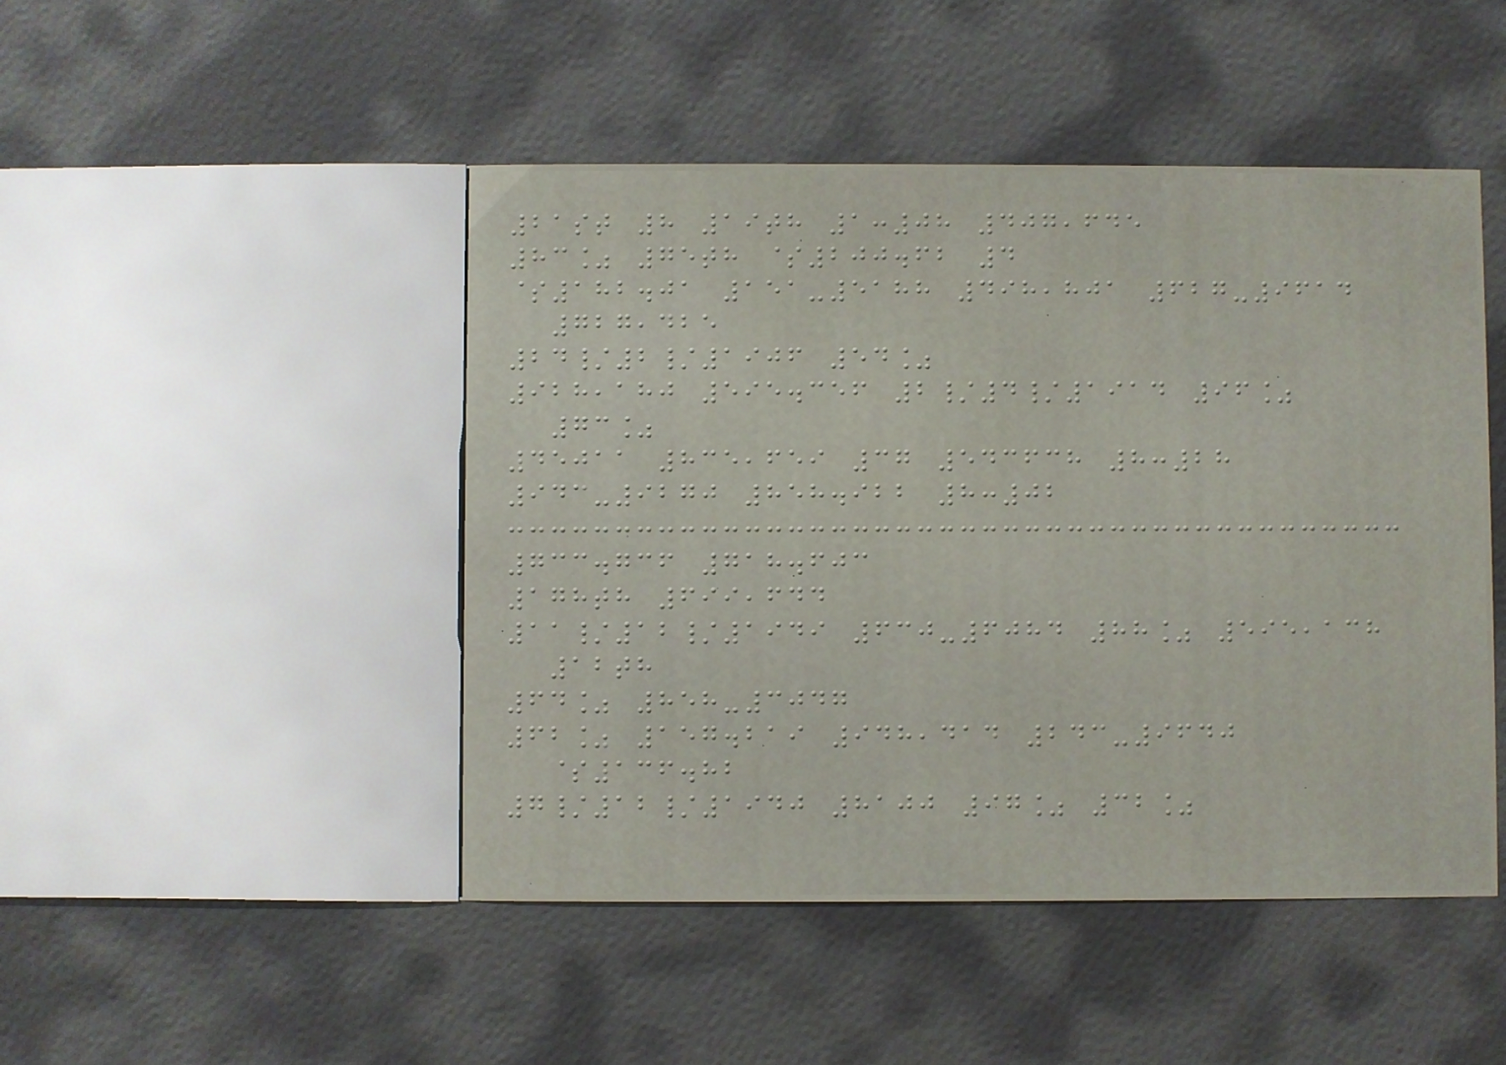21st 8 19th 1:08 407,645
83% 75th $200.62 4
$182.01 151-5188 498,801 627-9614
727,425
24/2/1906 54%
928,180 595.356 2/4/1914 96%
73%
45011 835,659 37 543638 8:28
943-9270 858.922 8:02
733.736 718.603
178th 699,644
11/12/1949 630-6084 88% 595,138
12th
64% 858-3047
62% 157.219 948,414 243-9640
$136.82
7/12/1940 8100 97% 32%
